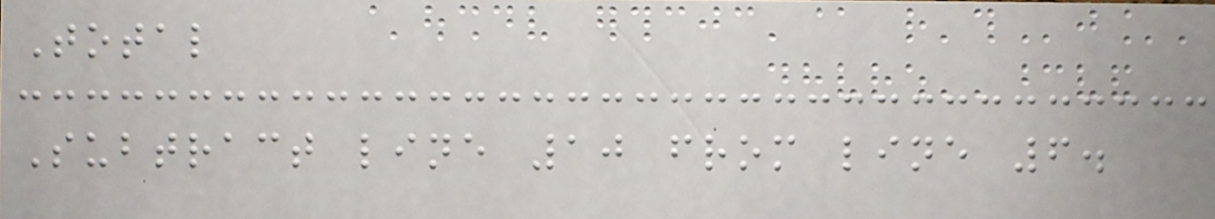Total
Subtract line 10 from line 6.
